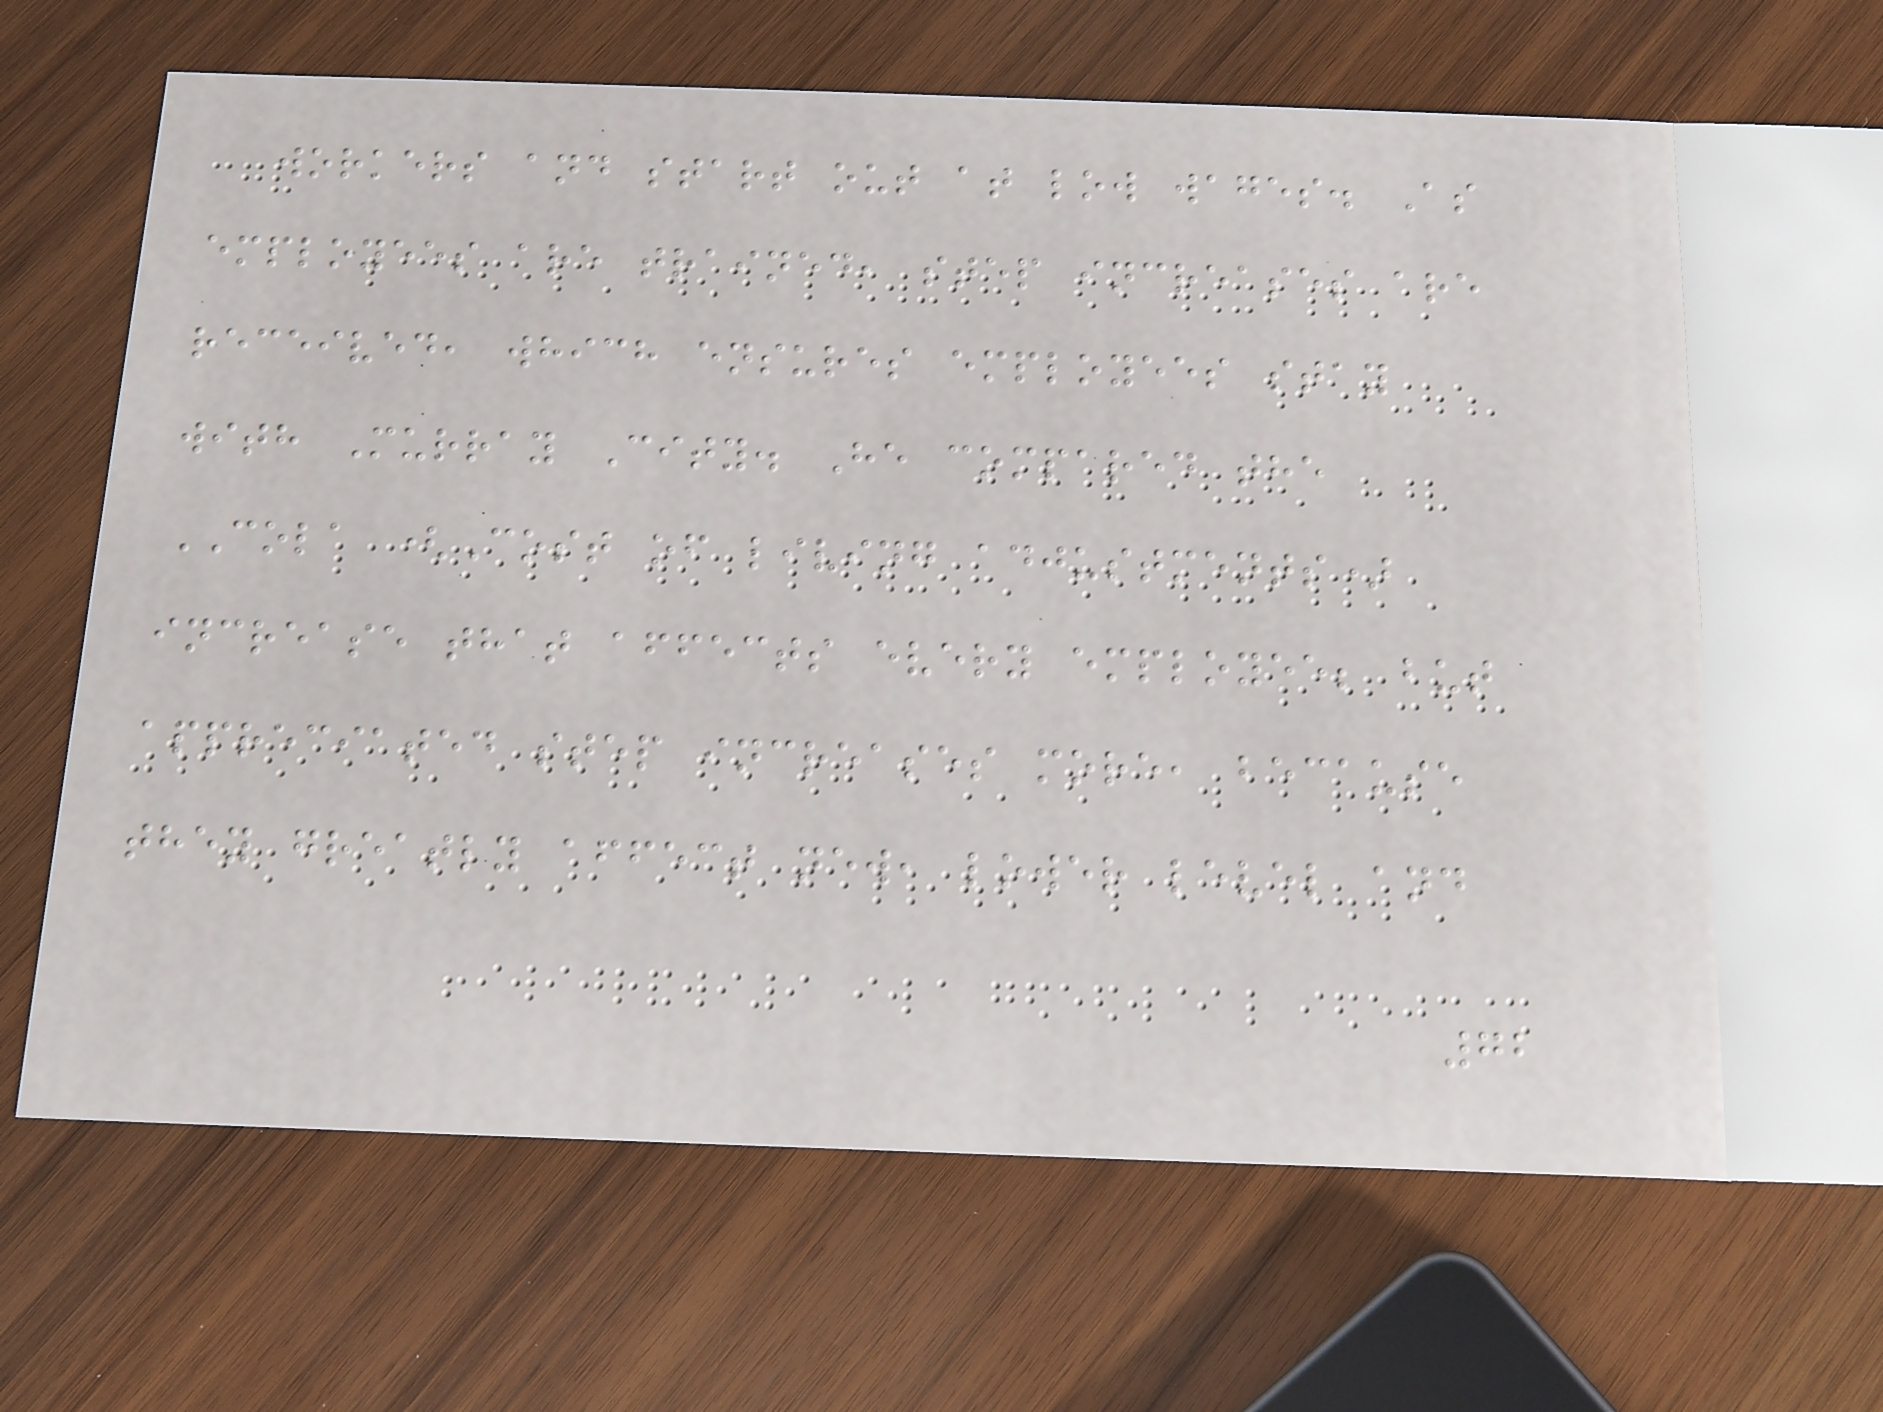workers and start out at low wages. As
employees are trained, step increases are
received, which ensures employees stay
with Murray City. He compared the
COLA (Cost of living adjustments)
increase that affects every employee; but
appreciated step increases more, because
they greatly affect new, lower level and
72
